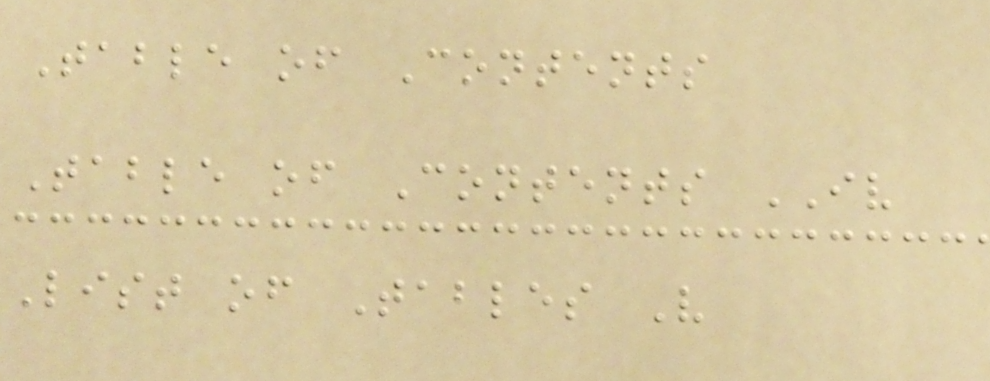Table of Contents
Table of Contents IV
List of Tables V
